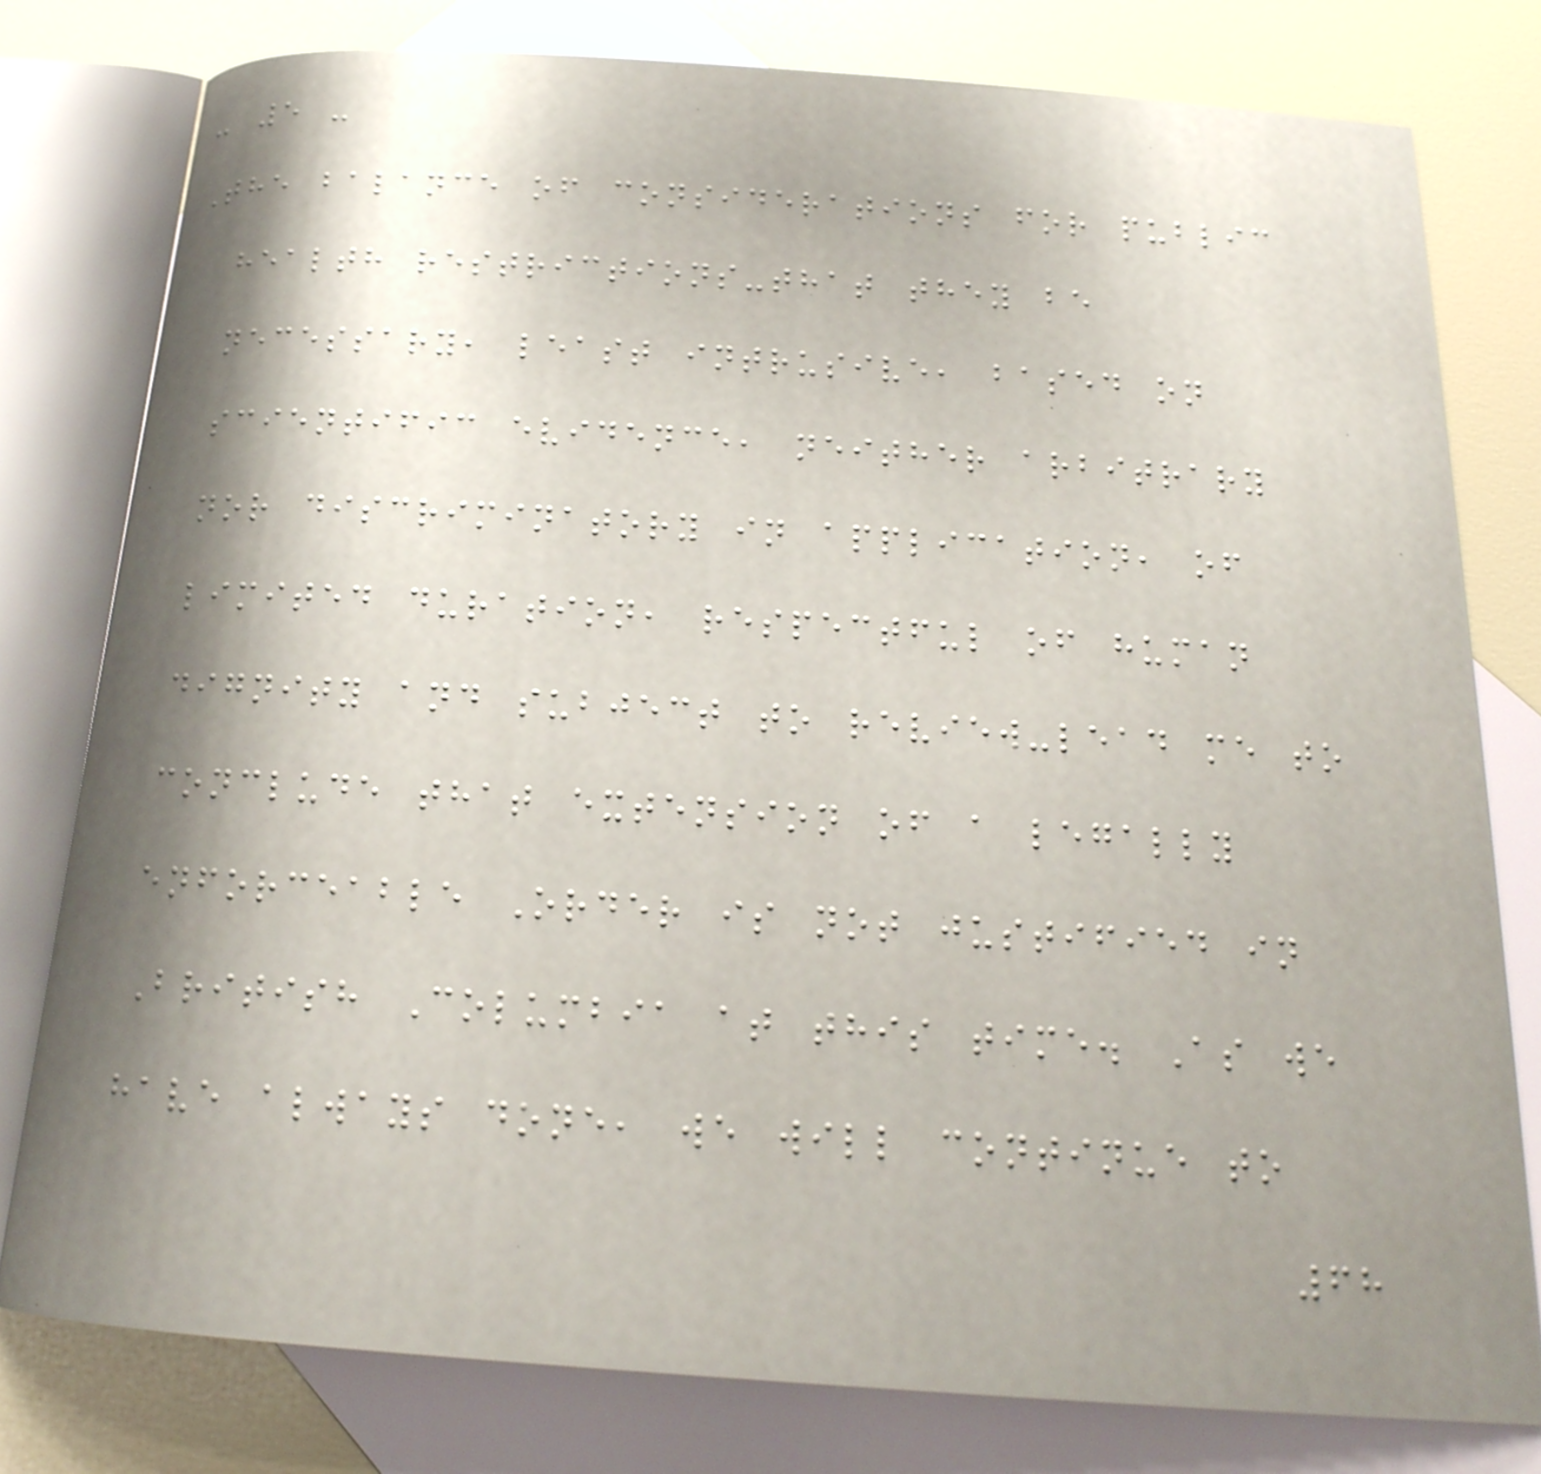- 5 -
The balance of considerations for public
health restrictions-that they be
necessary, least intrusive, based on
scientific evidence, neither arbitrary
nor discriminatory in application, of
limited duration, respectful of human
dignity and subject to review-lead me to
conclude that extension of a legally
enforceable Order is not justified in
British Columbia at this time. As we
have always done, we will continue to
68
